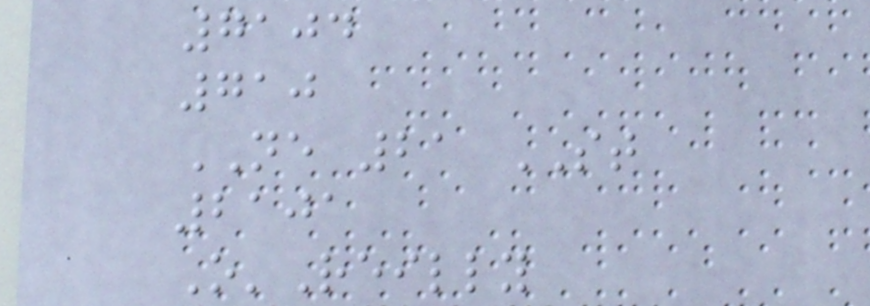7104
710
NE 21 ST
2101
O'Reilly
